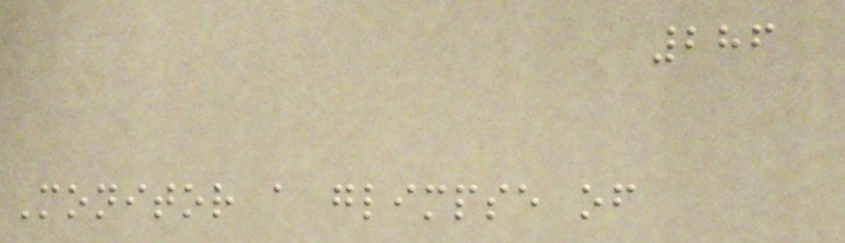286
Monitor a glimpse of
